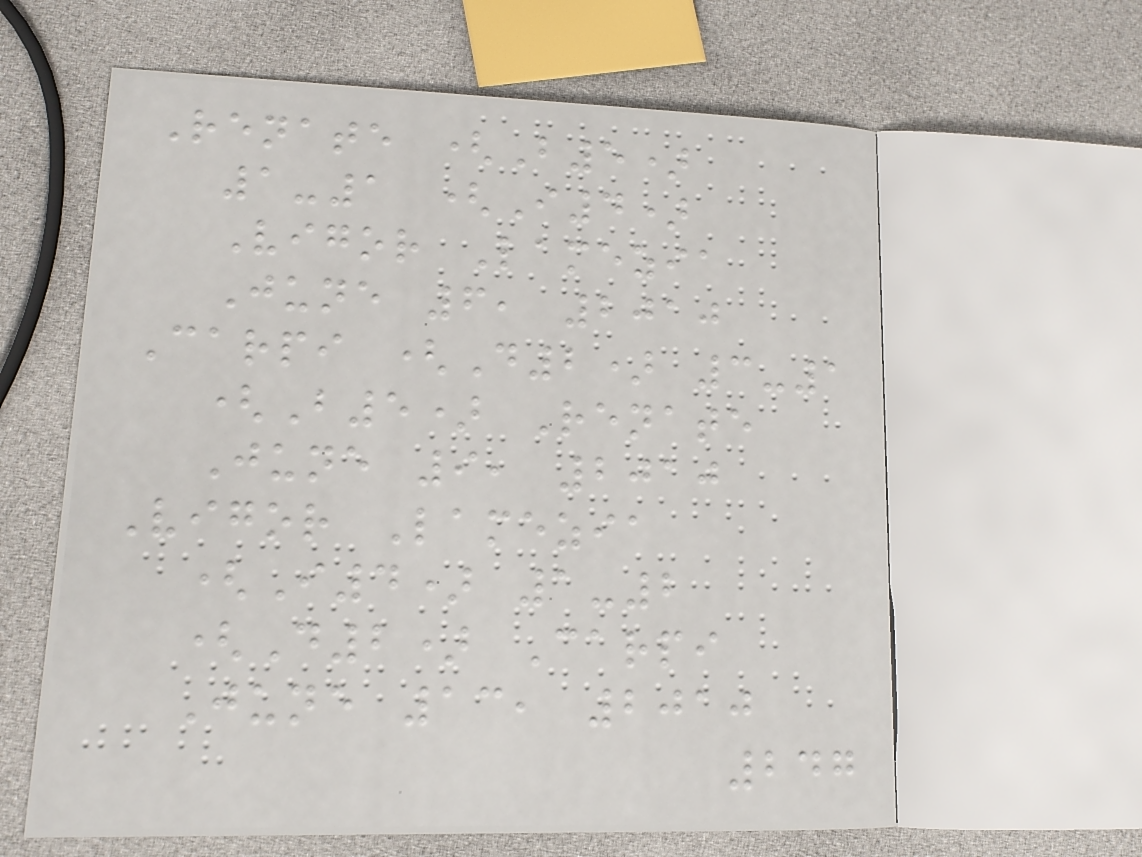Renate (B5)
1-1 (I4)
Vigor Lamezia
June 6, 2010
Carpi (D2) 3-1
(B5) Renate
June 9, 2010
Vigor Lamezia
(I4) 1-2
(D2) Carpi
June 13, 2010
247
